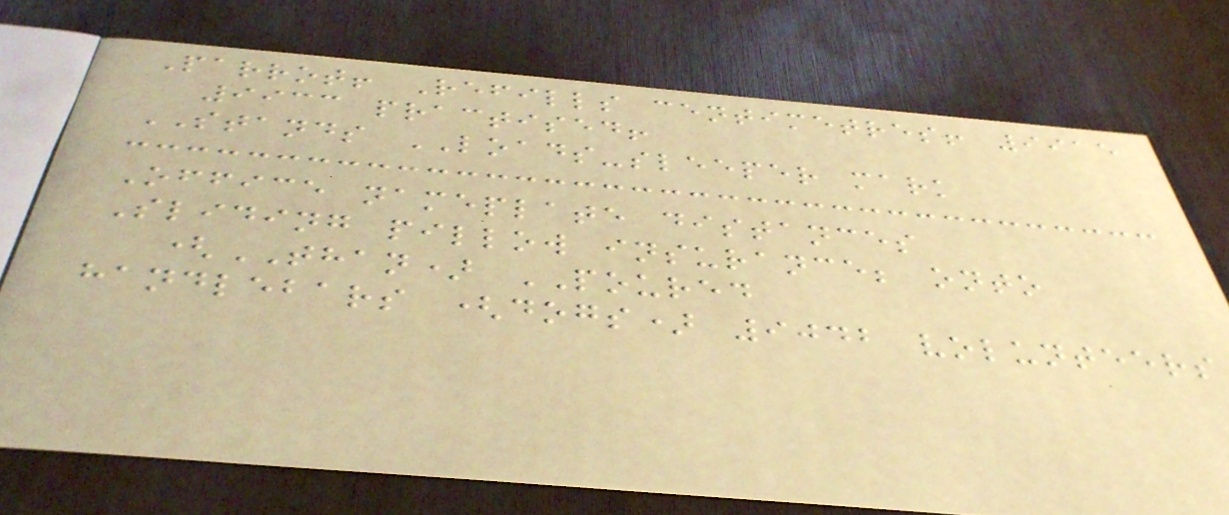Parrot! Refills centimetres! 9915
9933 practised!
STANDS LOADS-sleeper mark
Office nameplate distances
Sliding pillow insurance; onto
(THAN) POURED
handlebars (dogs) 9042 volunteers
